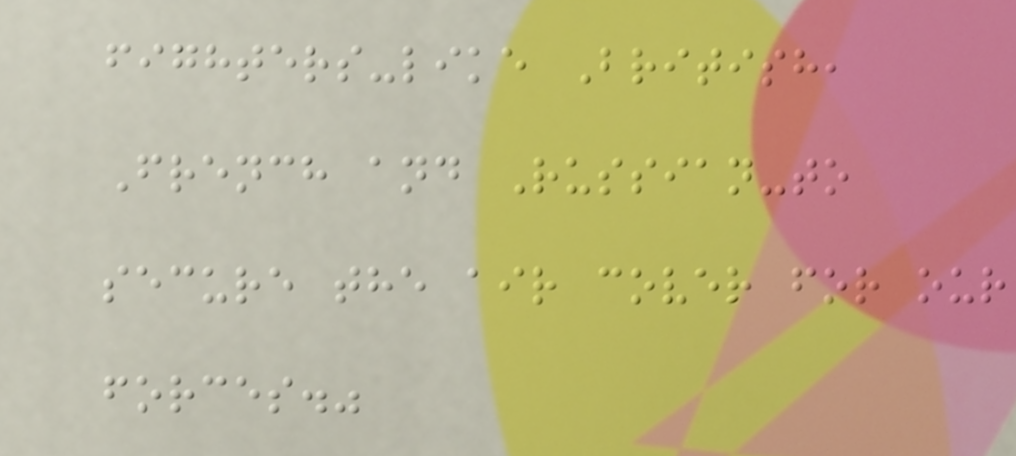fighters-like British,
French and Russian-to
secure the air cover for our
forces."
